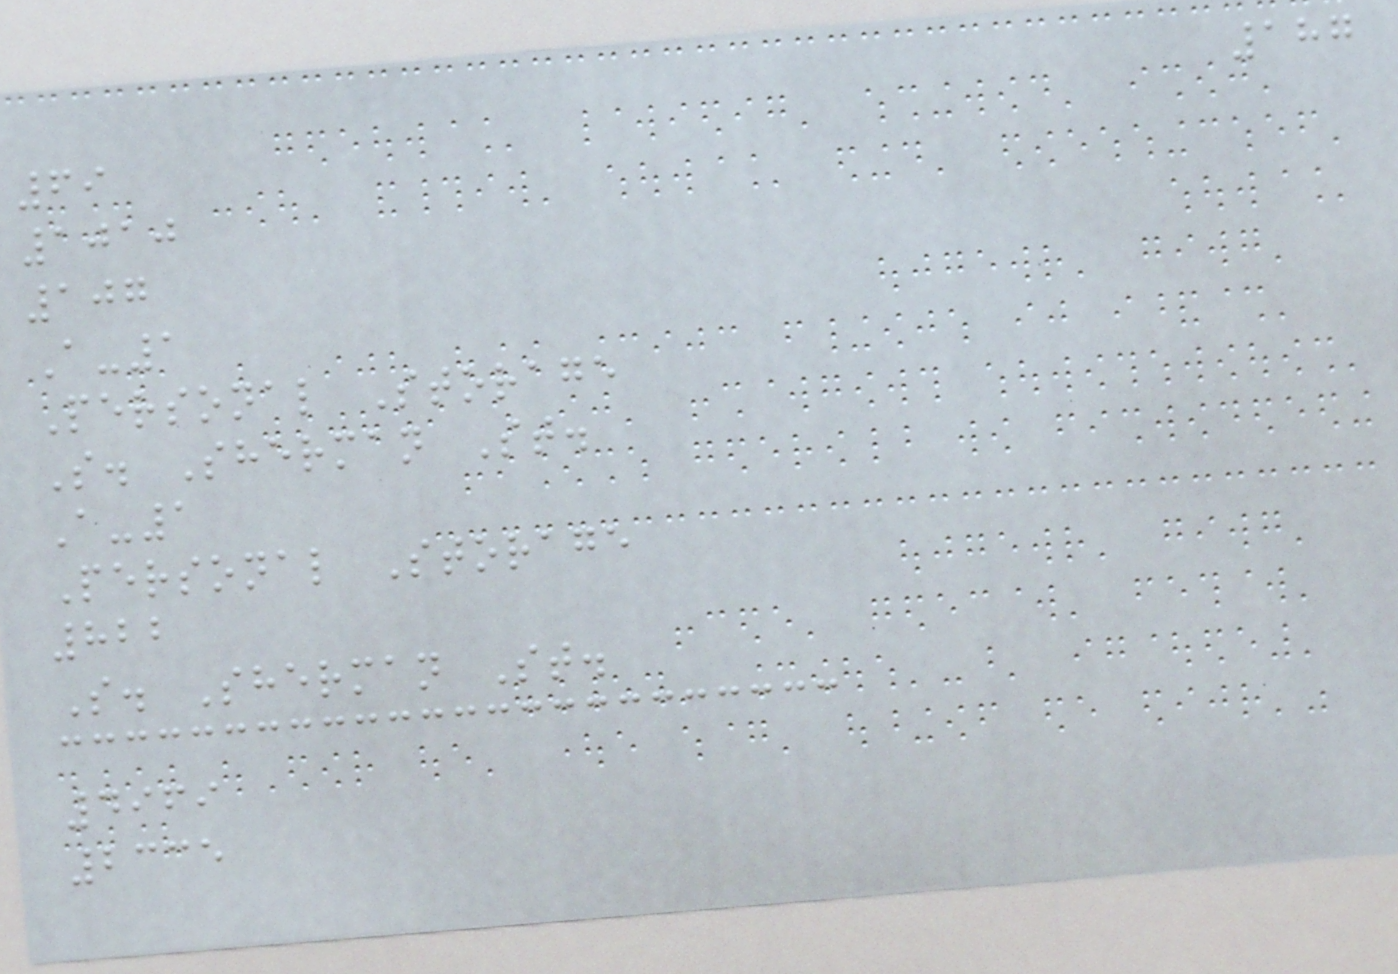187
69
1010
107
A-1
Personal Storage
S. Sherman St.
A-1
Personal Storage
822
S. Sherman St.
4969
2335
